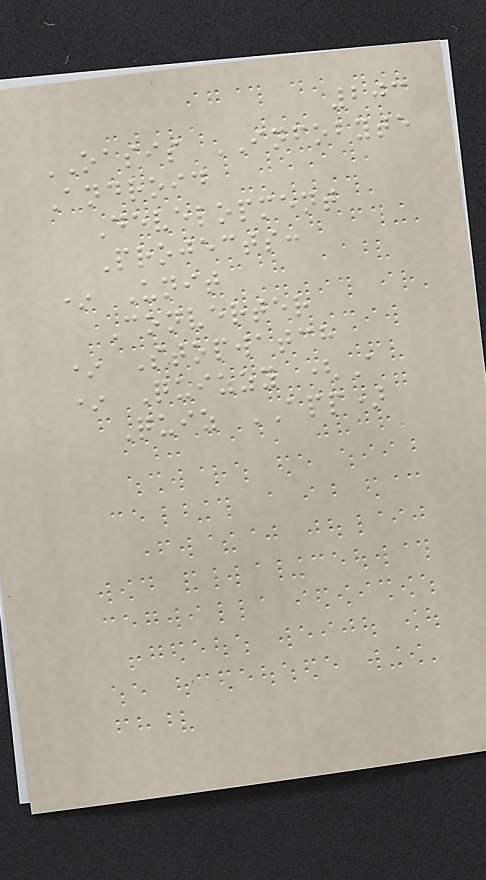203
OASIS INFOBYTE
Android
Development
Projects:
* Unit
Converter
* Stopwatch
* Quizzy (A
Quiz APP)
